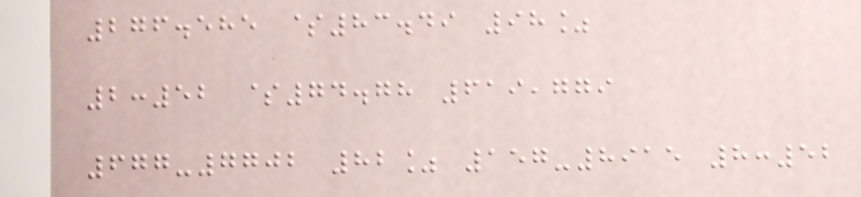276.585 $83.49 98%
2:52 $74.78 619,779
677-7702 82% 157-8915 8:52
